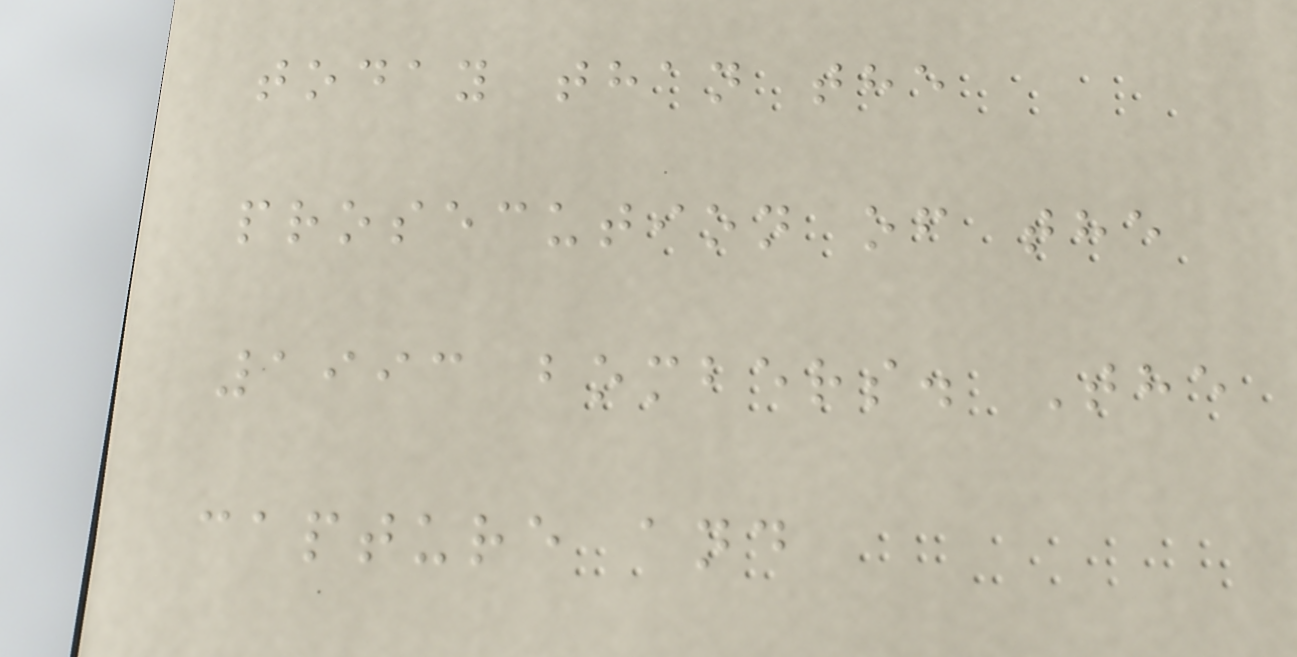today than the
prosecution of the
1993 bombers. The
capture and
